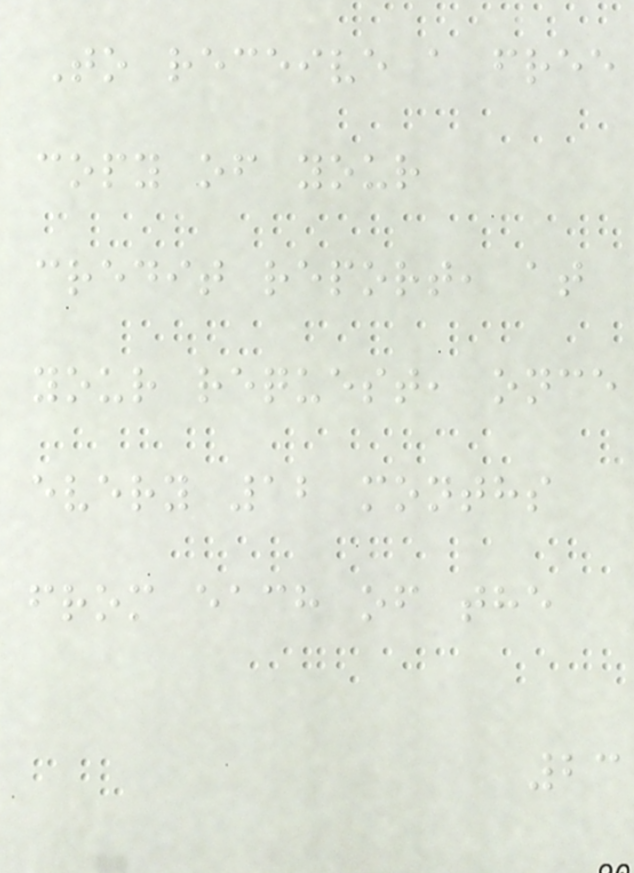To receive a free
copy of your
credit report, at
your request, once
every 12 months
from each of the
23
